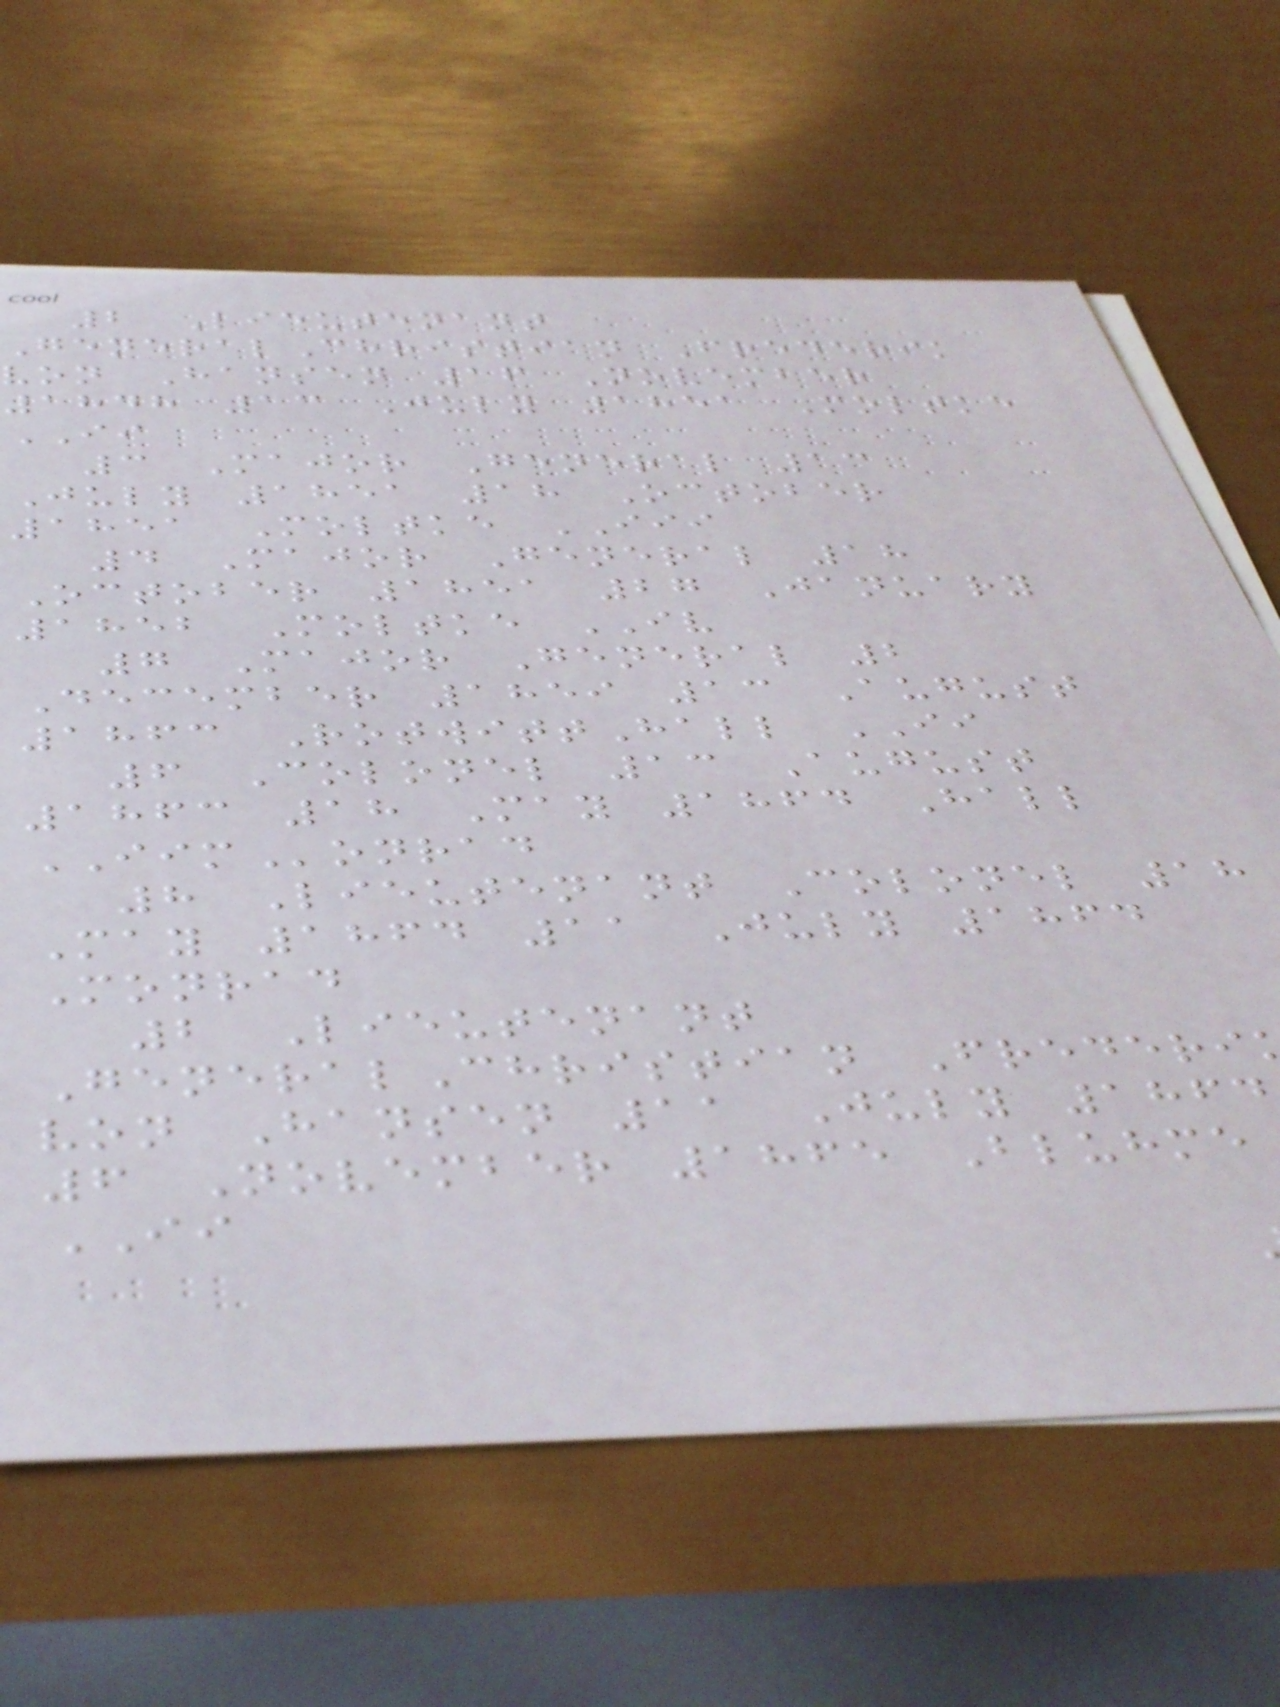2 Lieutenant
GeneralChristian Frederik
von Hansen 16 November
1848 13 July 1851 Moltke
II
3 Major General 13
July 1851 18 October
1851 Moltke III
4 Major General 18
October 1851 27 January
1852 Moltke IV
7 Major General 2
December 1859 13 August
1863 RotwittHall II
6 Colonel 13 August
1863 18 May 1864 Hall
IIMonrad
8 Lieutenant Colonel 18
May 1864 11 July 1864
Monrad
2 Lieutenant
GeneralChristian Frederi
von Hansen 11 July 1864
6 November 1865 Bluhme
II
